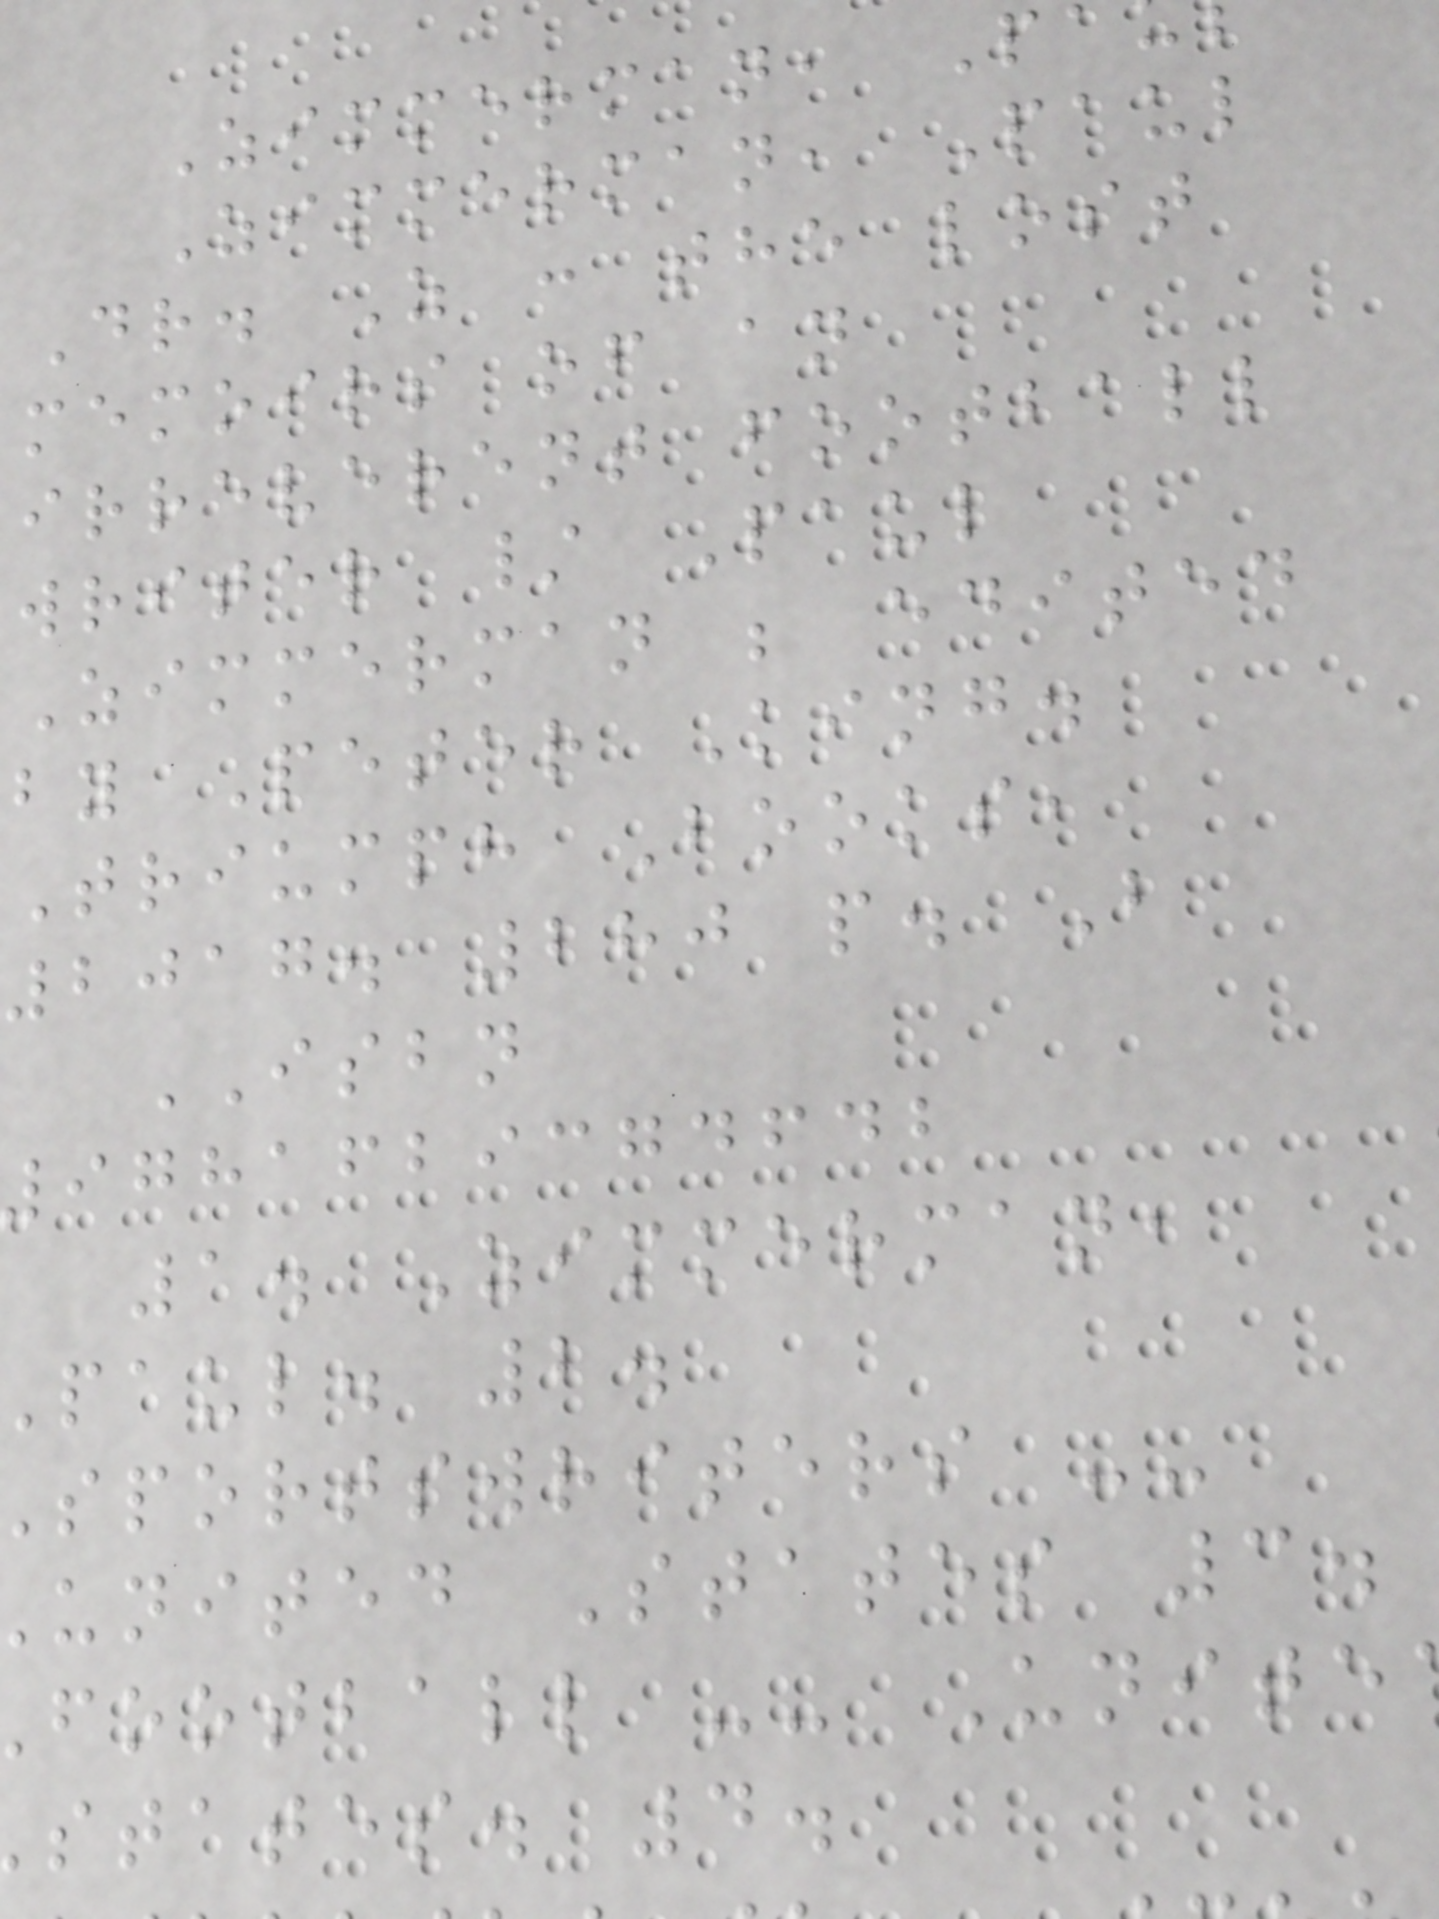Zimmerman, P
Zimmerman, Paul
Dr. Z : the lost
memoirs of an
irreverent football
writer / Paul
Zimmerman ; edited
by Peter King.
Triumph Books,
2017. 280 p. B
ISBN
ighafbicgdfdb
1. Zimmerman,
paul. 2.
sportswriters --
united States 3.
football -- Unite
states. 4.
